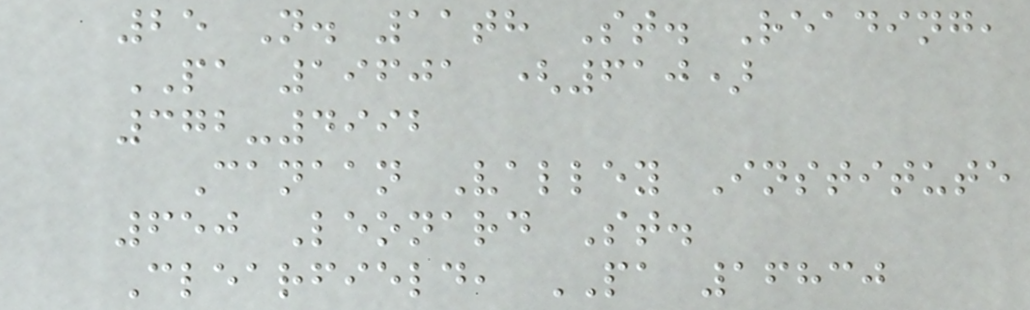25 N. 11th St. Reading,
PA 19601 (610)
372-4992
Canaan Valley Institute
650 Leonard St.
Clearfield, PA 16830
